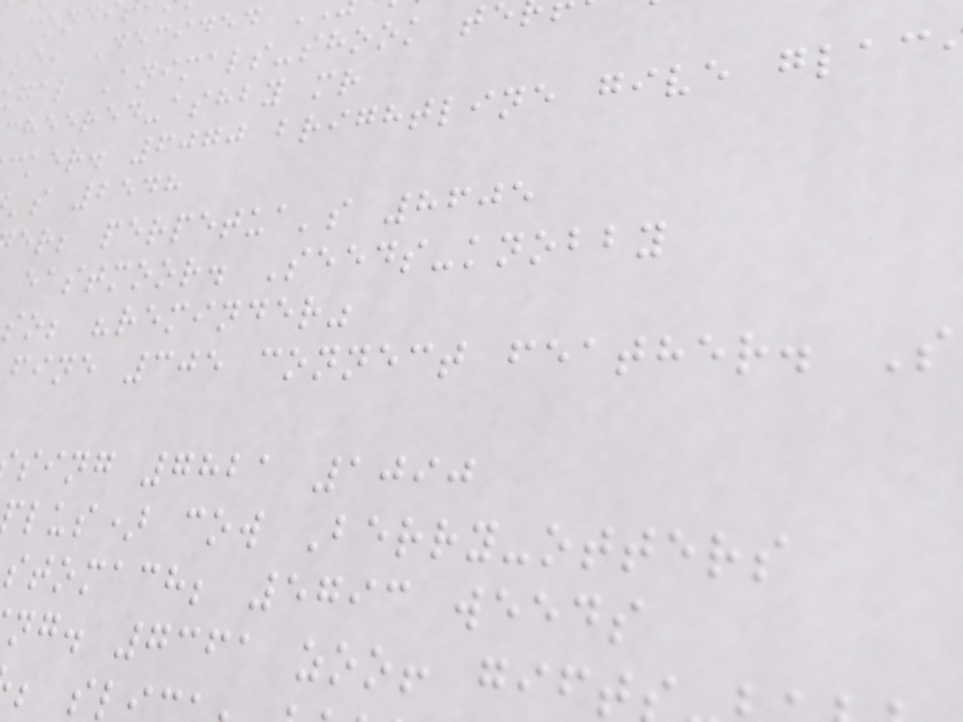ke, Decided
gal Animals-shook t
cheered-ashby mr
cker. 6070 brightline give glac
's 2548
er; perpetua's 8605
eastmoor. Seeds-knobby
so; "reminder"
fine 305 connect feather. S
sing 7821 1090
lus) cow Berry-otters
stomach; 5793 weeds
ng. 7361 zoo! gift
